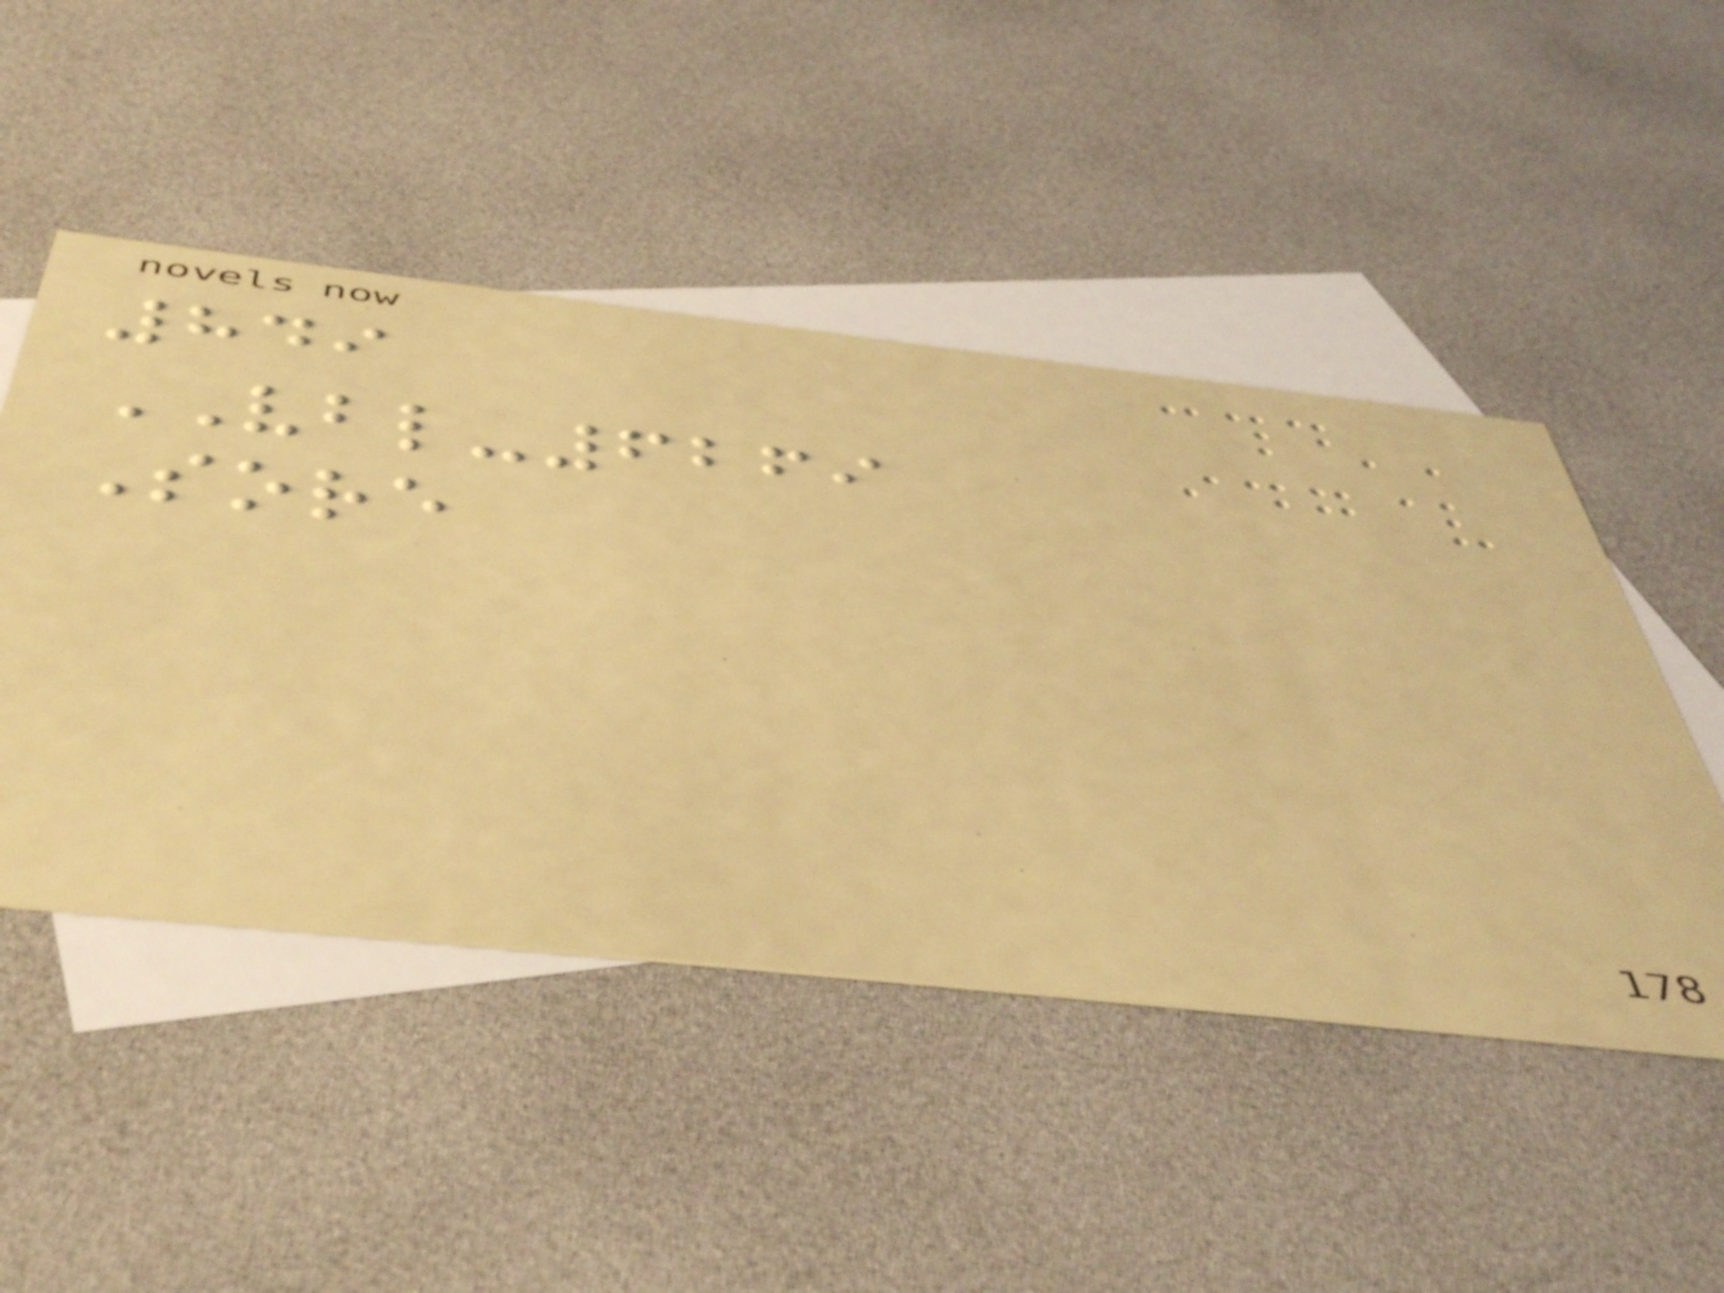849
VBL-6269
Sore
